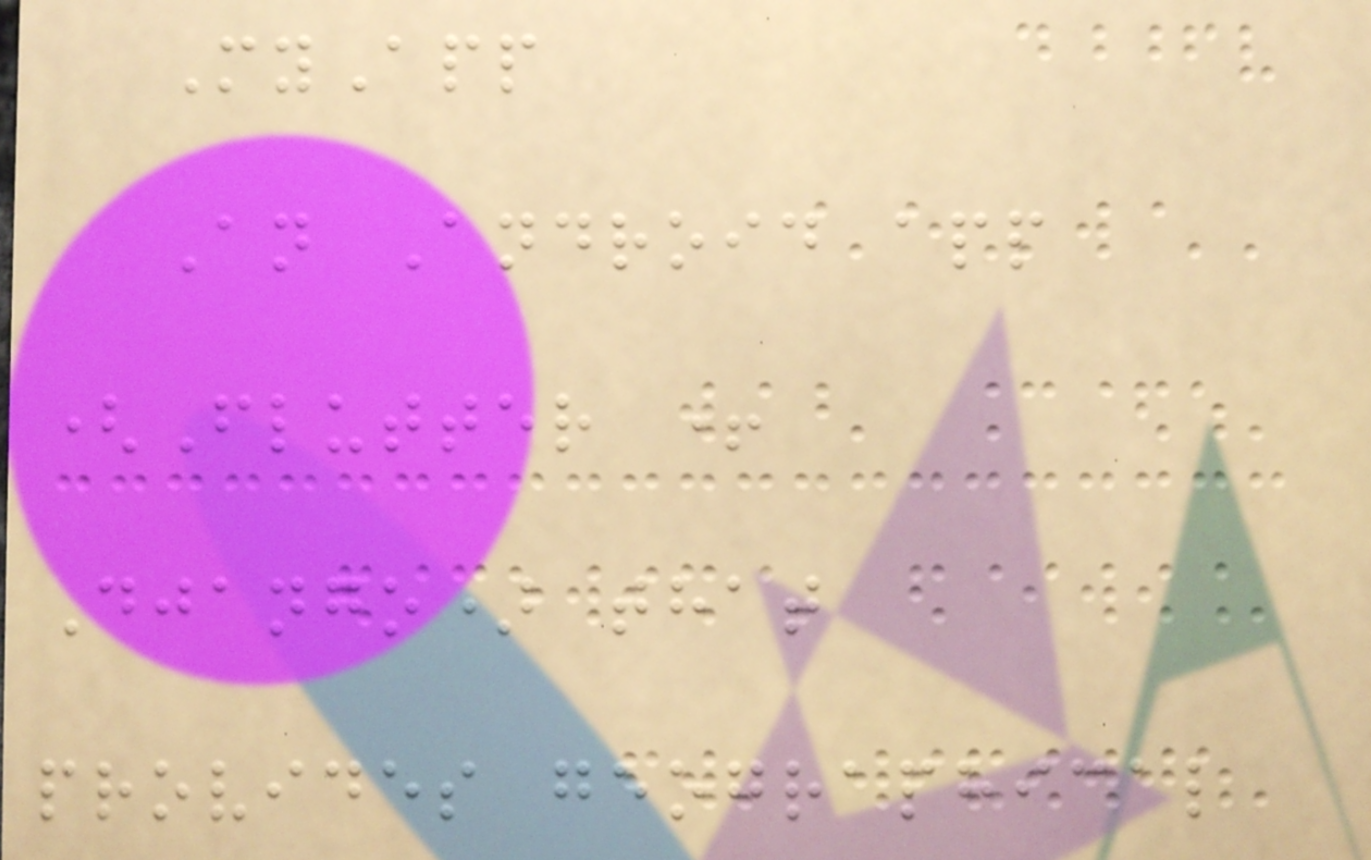MyApp
An Android app
(Flutter +
Django) that
provides geographical
